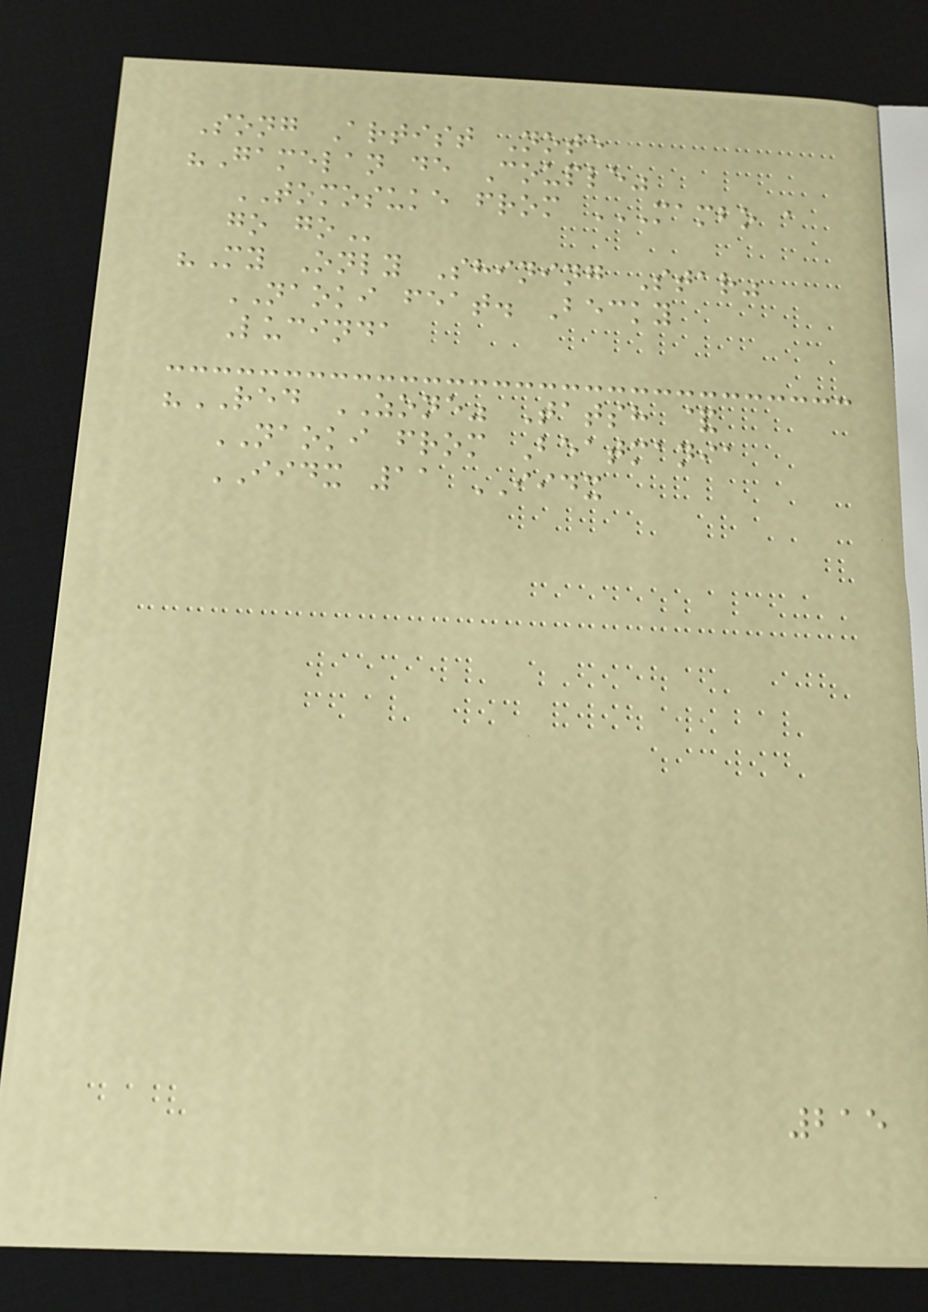Song Artist Note
"Gamelan de Couple"
TOMOSUKE from MAMBO A
GO GO
"My Only Shining Star"
NAOKI feat. Becky
Lucinda
"RED ZONE" Tatsh &
NAOKI from Beatmania
IIDX 11 IIDX
215
